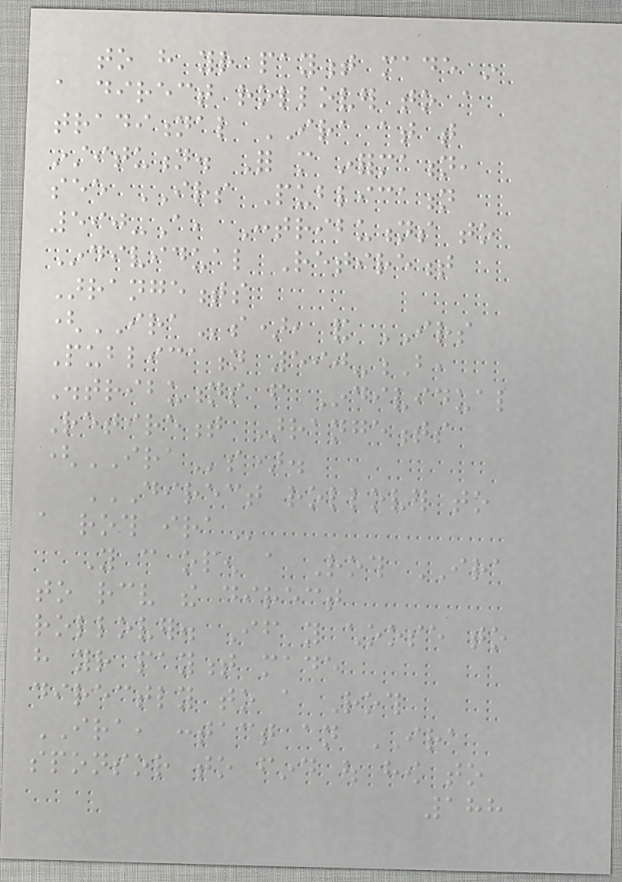to have your payment made in
a direct rollover to a
traditional IRA at that
institution. For more information,
see IRS Publication
590-A, Contributions to
Individual Retirement
Arrangements
(IRAs), and IRS
Publication 590-B,
Distributions from Individual
Retirement Arrangements
(IRAs).
DIRECT ROLLOVER TO
A ROTH IRA
You can open a Roth IRA
to receive the direct
rollover. If you choose to
have your payment made
directly to a Roth
IRA, contact an IRA
sponsor to find out how to
188
